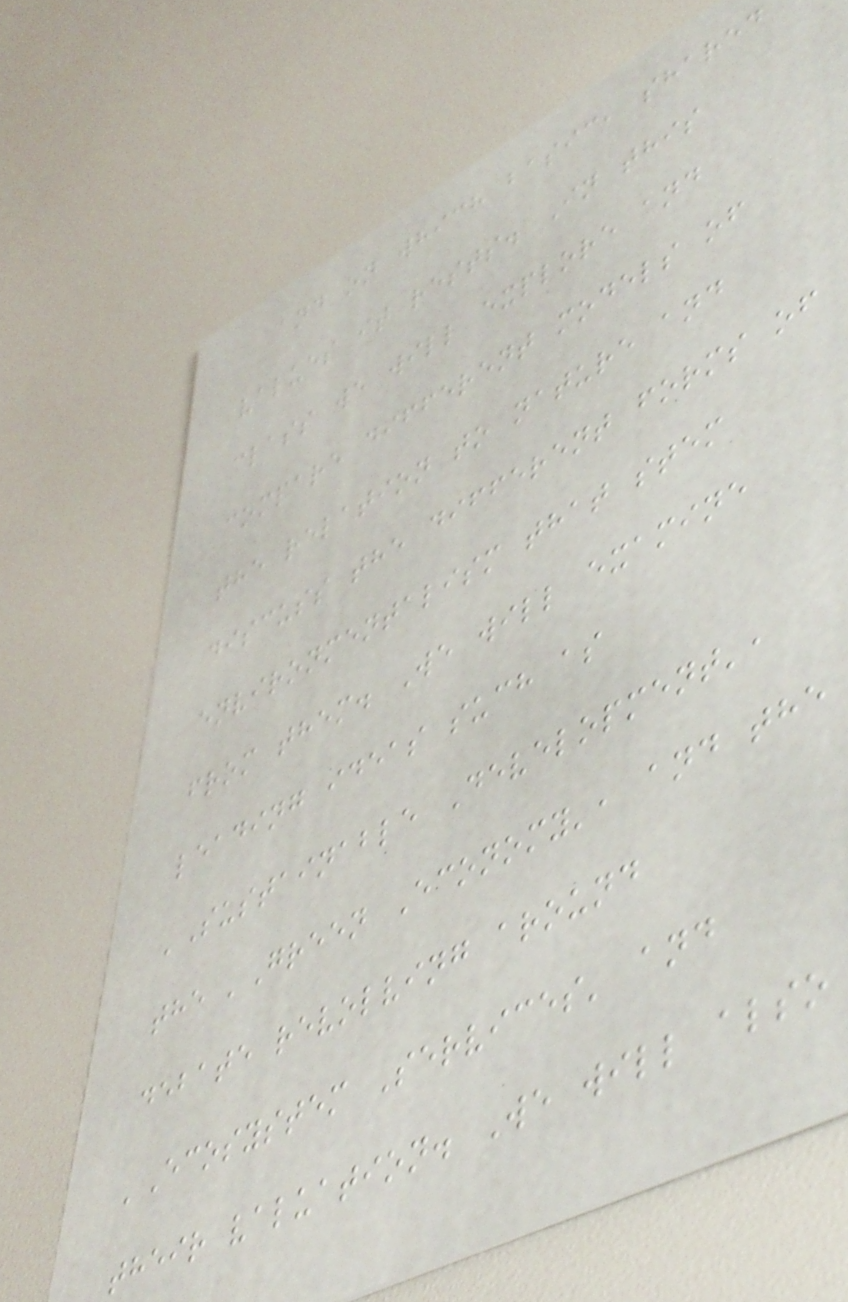and on which basic, shared
values it rests. In this
class we will explore and
compare different models of
the relation to nature and
discuss the different forms of
environmentalism that stem
from them. We will examine
leading ideas such as
'Sustainable Development',
the 'Green Economy', and the
debate revolving around
'Ecosystem Services' and
their valuation. We will also
